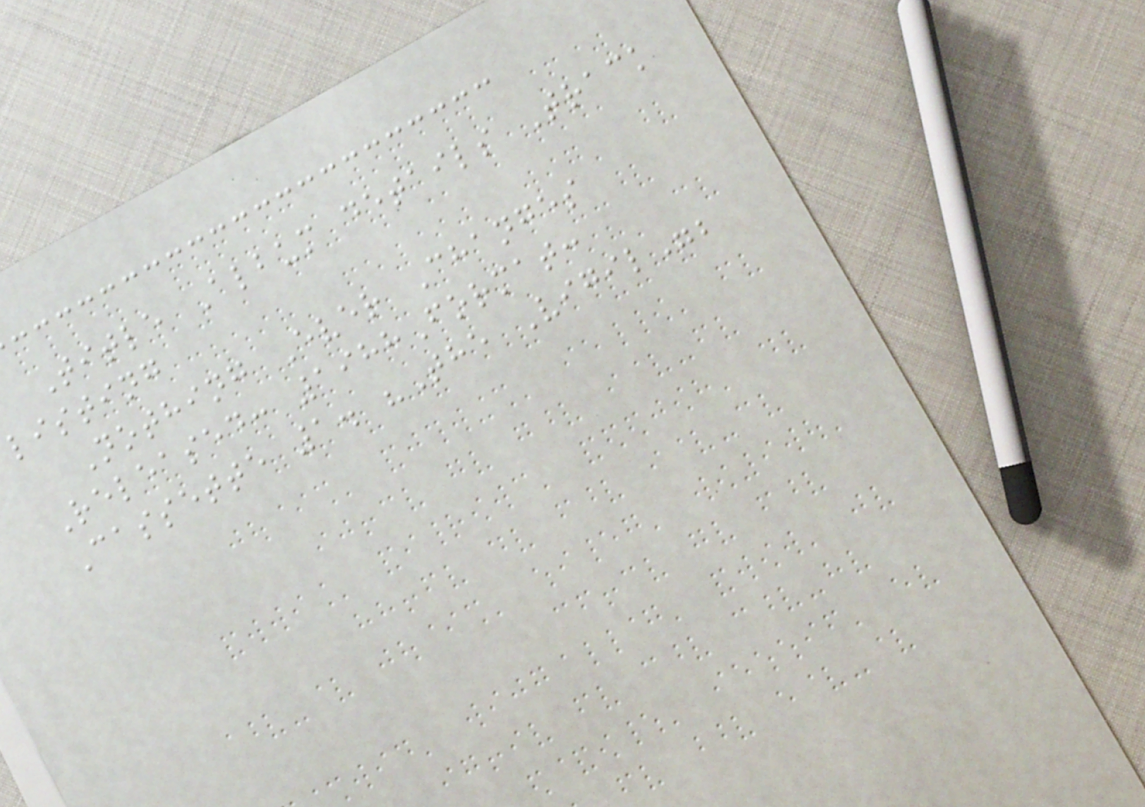Title Album details Track
listing
Nothing Ever Changes
Released: 1988Format:
Cassette 1. "The Vigil";
